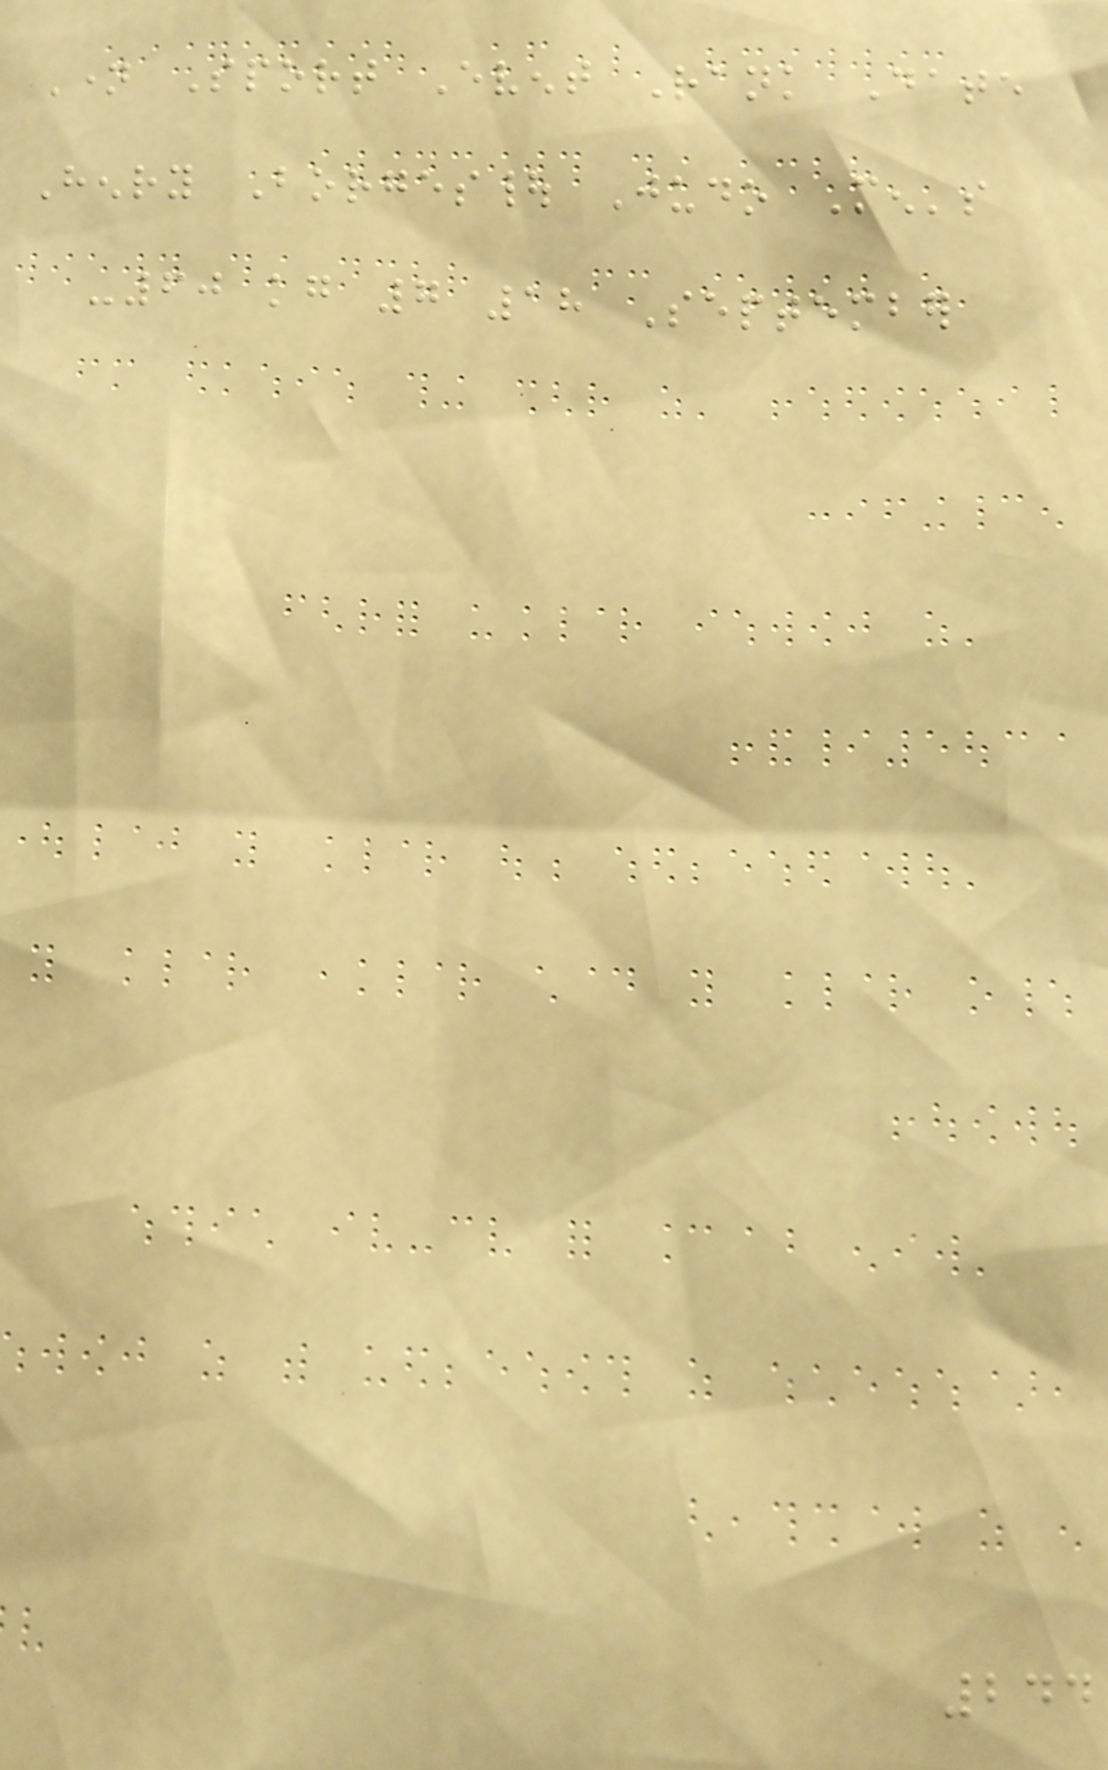Name Sport Event Rank Date
Henry Borges| Judo Men's
-60 kg 7 18 September
244
